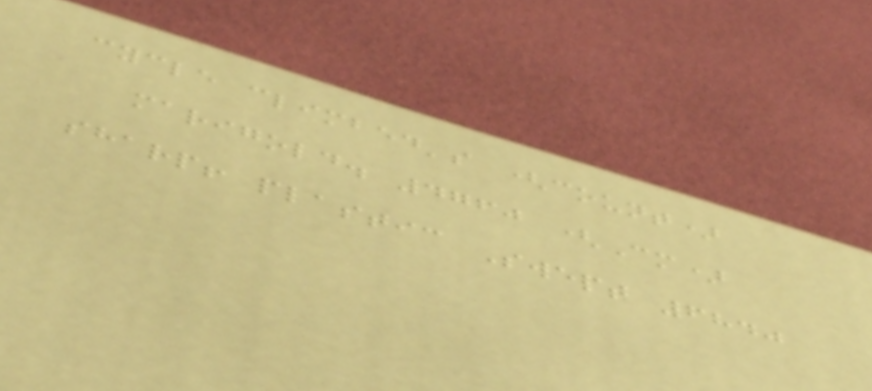cycle climbed's (count)
marigold. 4760 (Cm)
sharp! plastic Swept 6840
